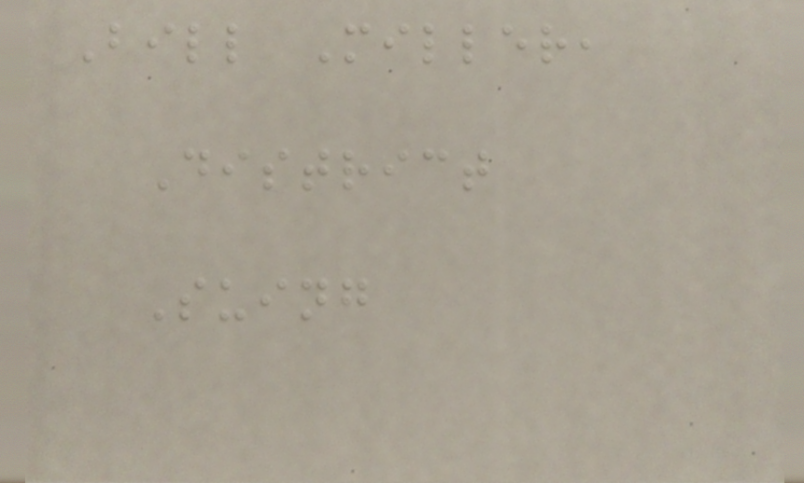Bill Miller,
District
Suing
